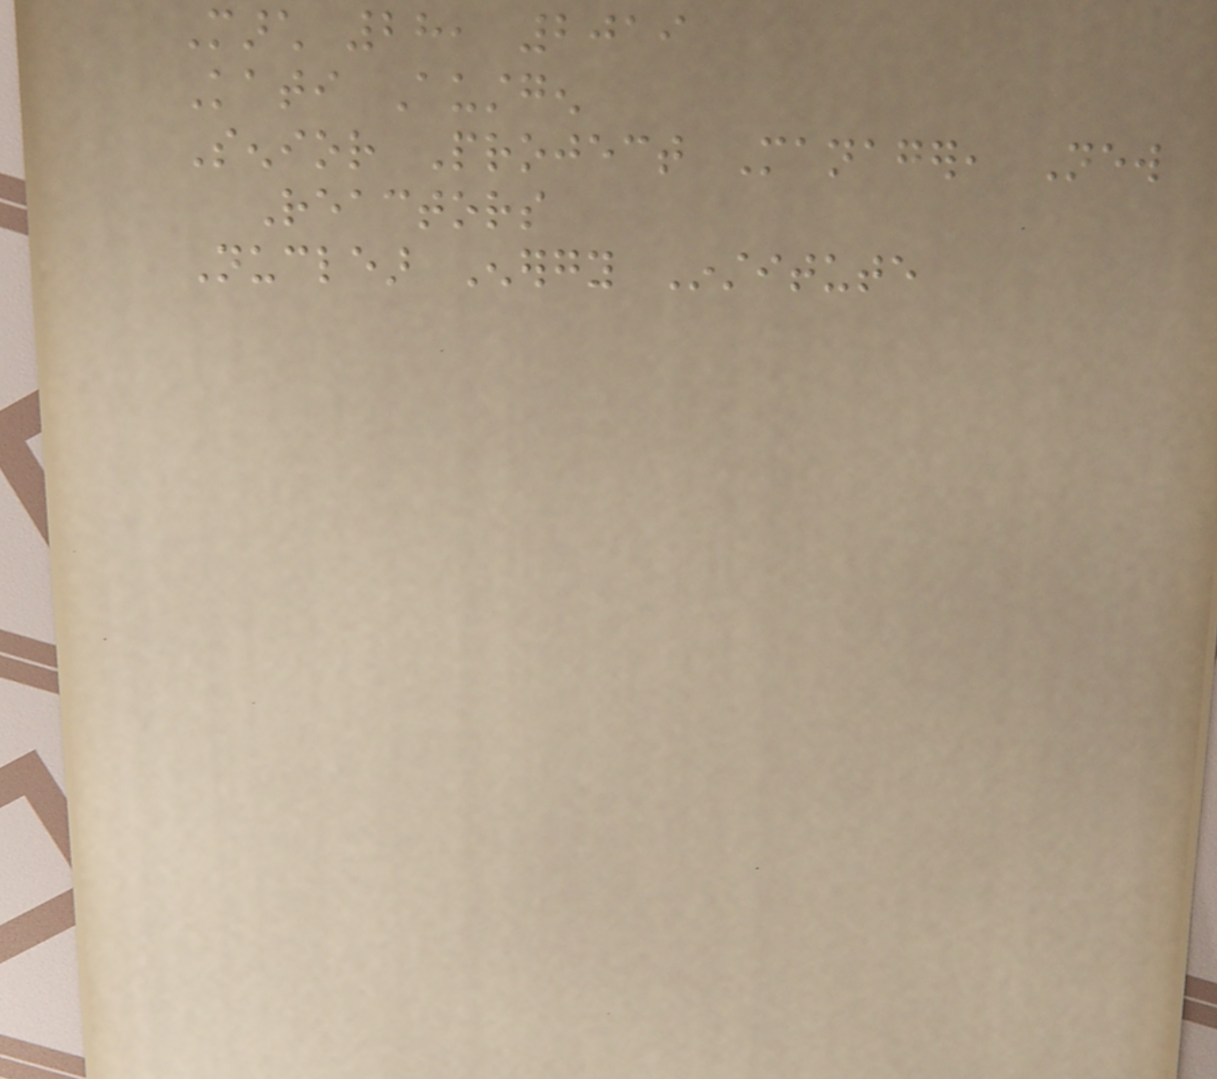March 28, 2019
Kati Austgen
Senior Project Manager, New
Reactors
Nuclear Energy Institute
